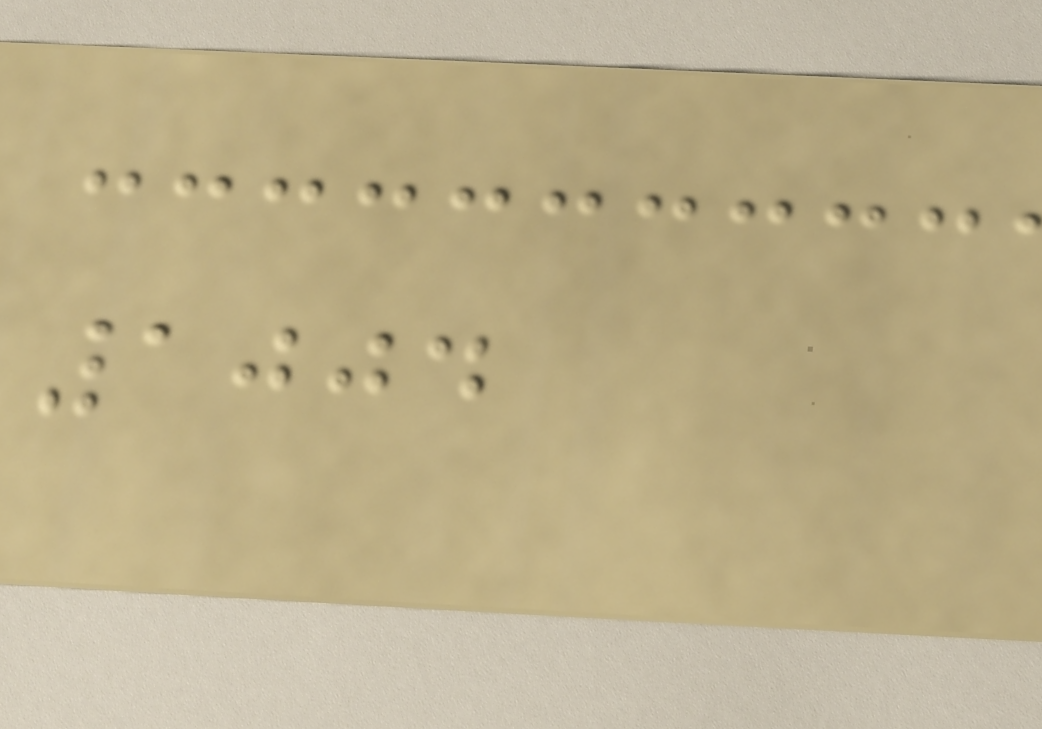1004
